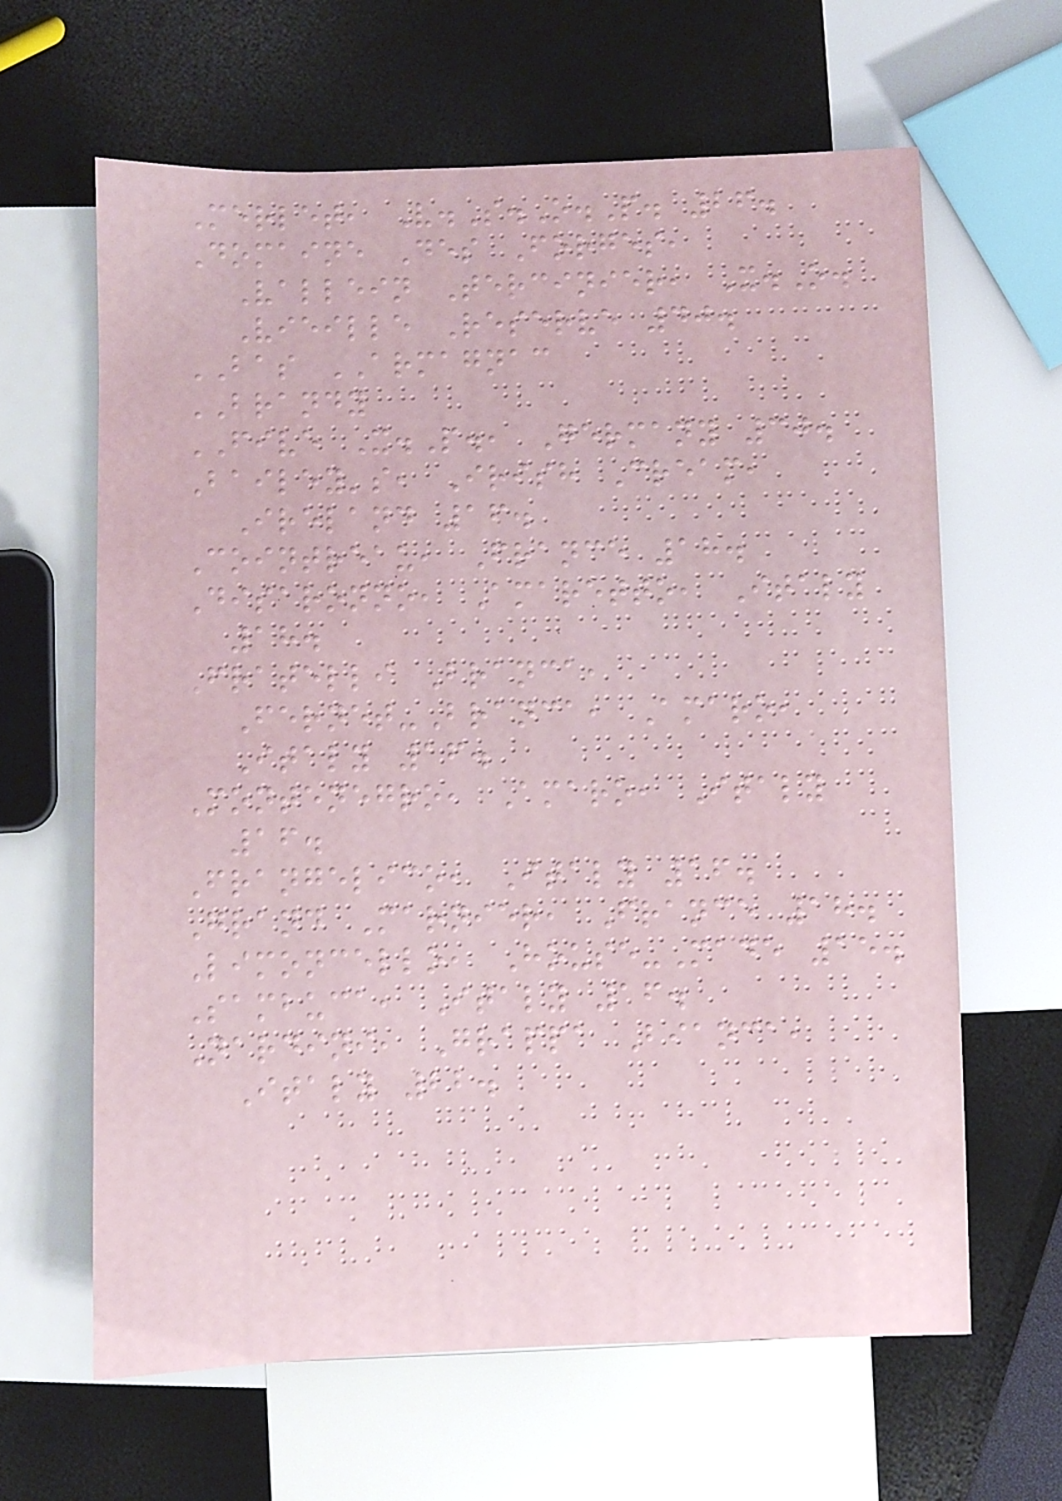Merlet, V.S.O.P. 26.
Domaine Des Forges,
Vallein Tercinier, X.O.
Vieille Reserve 40.
BAS ARMAGNAC
BRANDY
FIVE X.P., Germany 30.
Bailey's, Irish Cream,
Ireland 16.
Cointreau, France 18.
Disaronno, Amaretto, Italy
18.
Fratelli Branca,
Fernet-Branca, Amaro,
Italy 16.
Montenegro, Amaro, Italy
16.
Frangelico, Italy 16.
Grand Marnier, France 18.
Limoncello, House-Made 15.
Sambuca, Italy 16.
Nardini, Grappa Bianca,
Italy 22.
